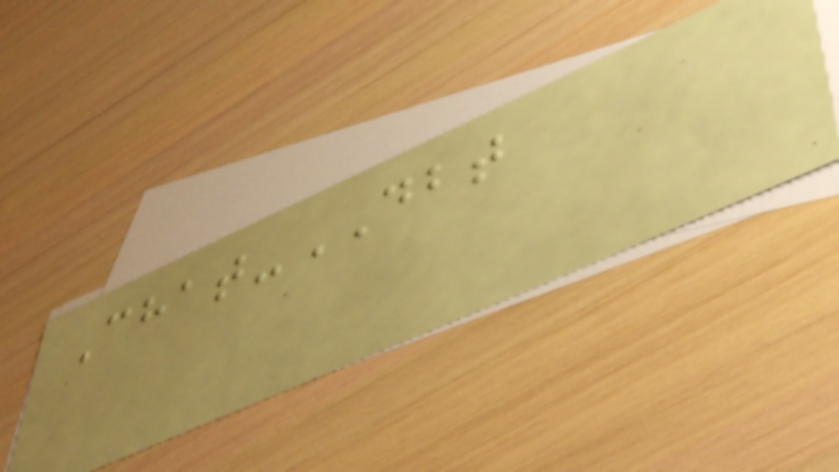Chat-DBT
